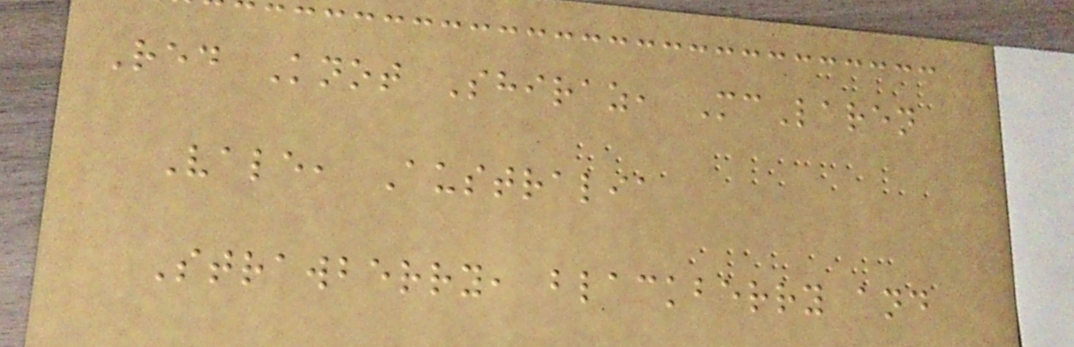Red Knot Shiraz, McLaren
Vale, Australia
Strawberry, blackberry and
